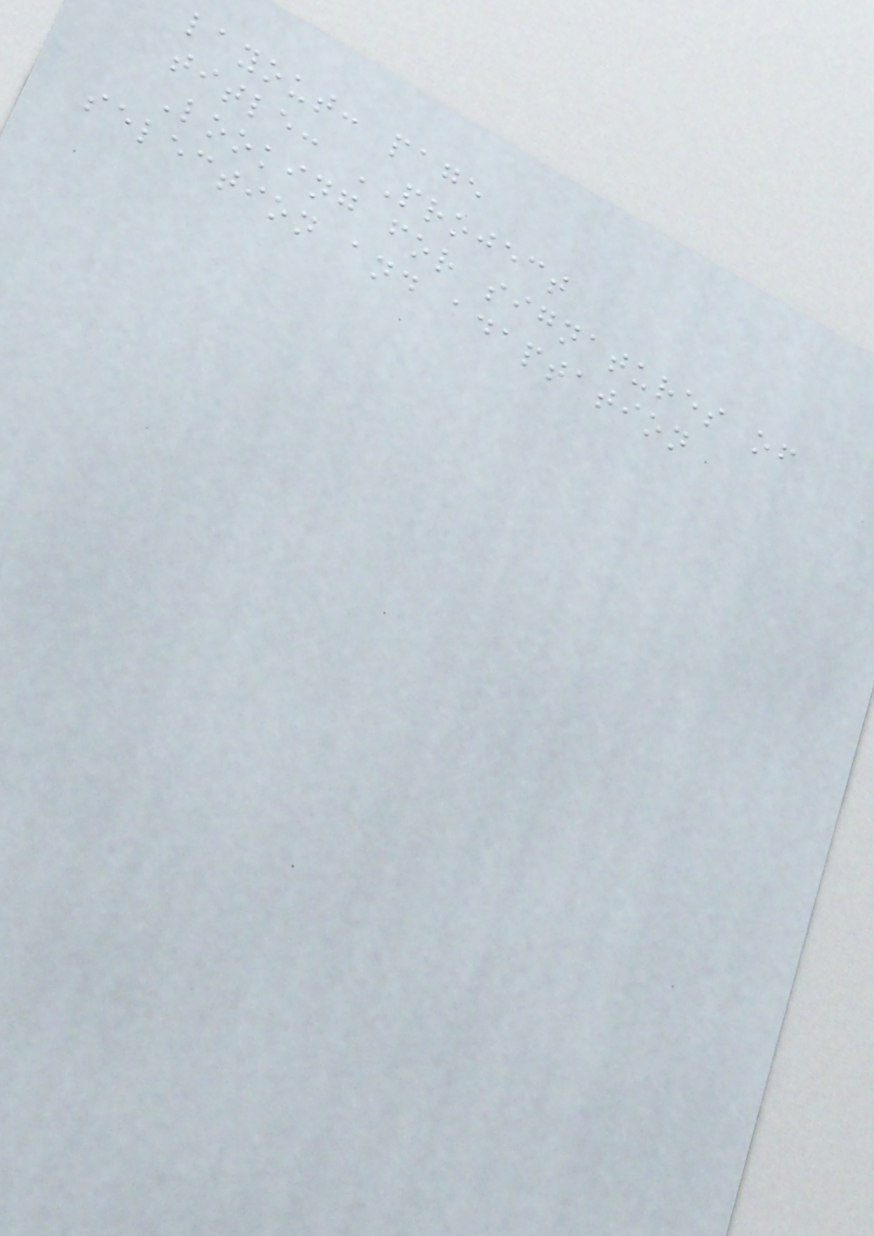layout: page
title: PROJECT
Looking for signatures of
selection and adaptation
